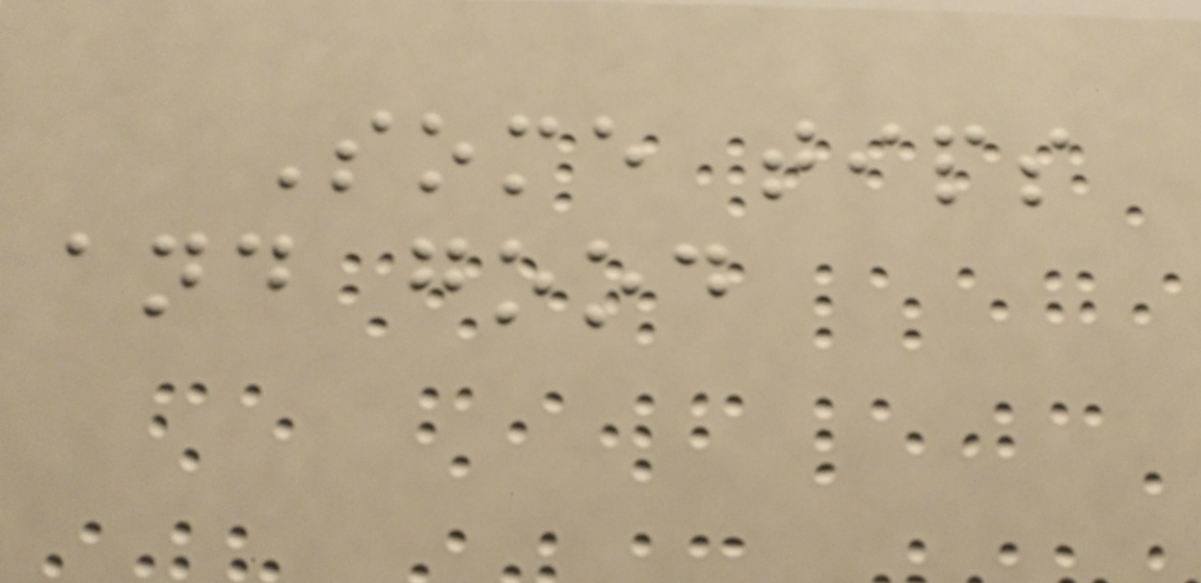Some tips
and good
